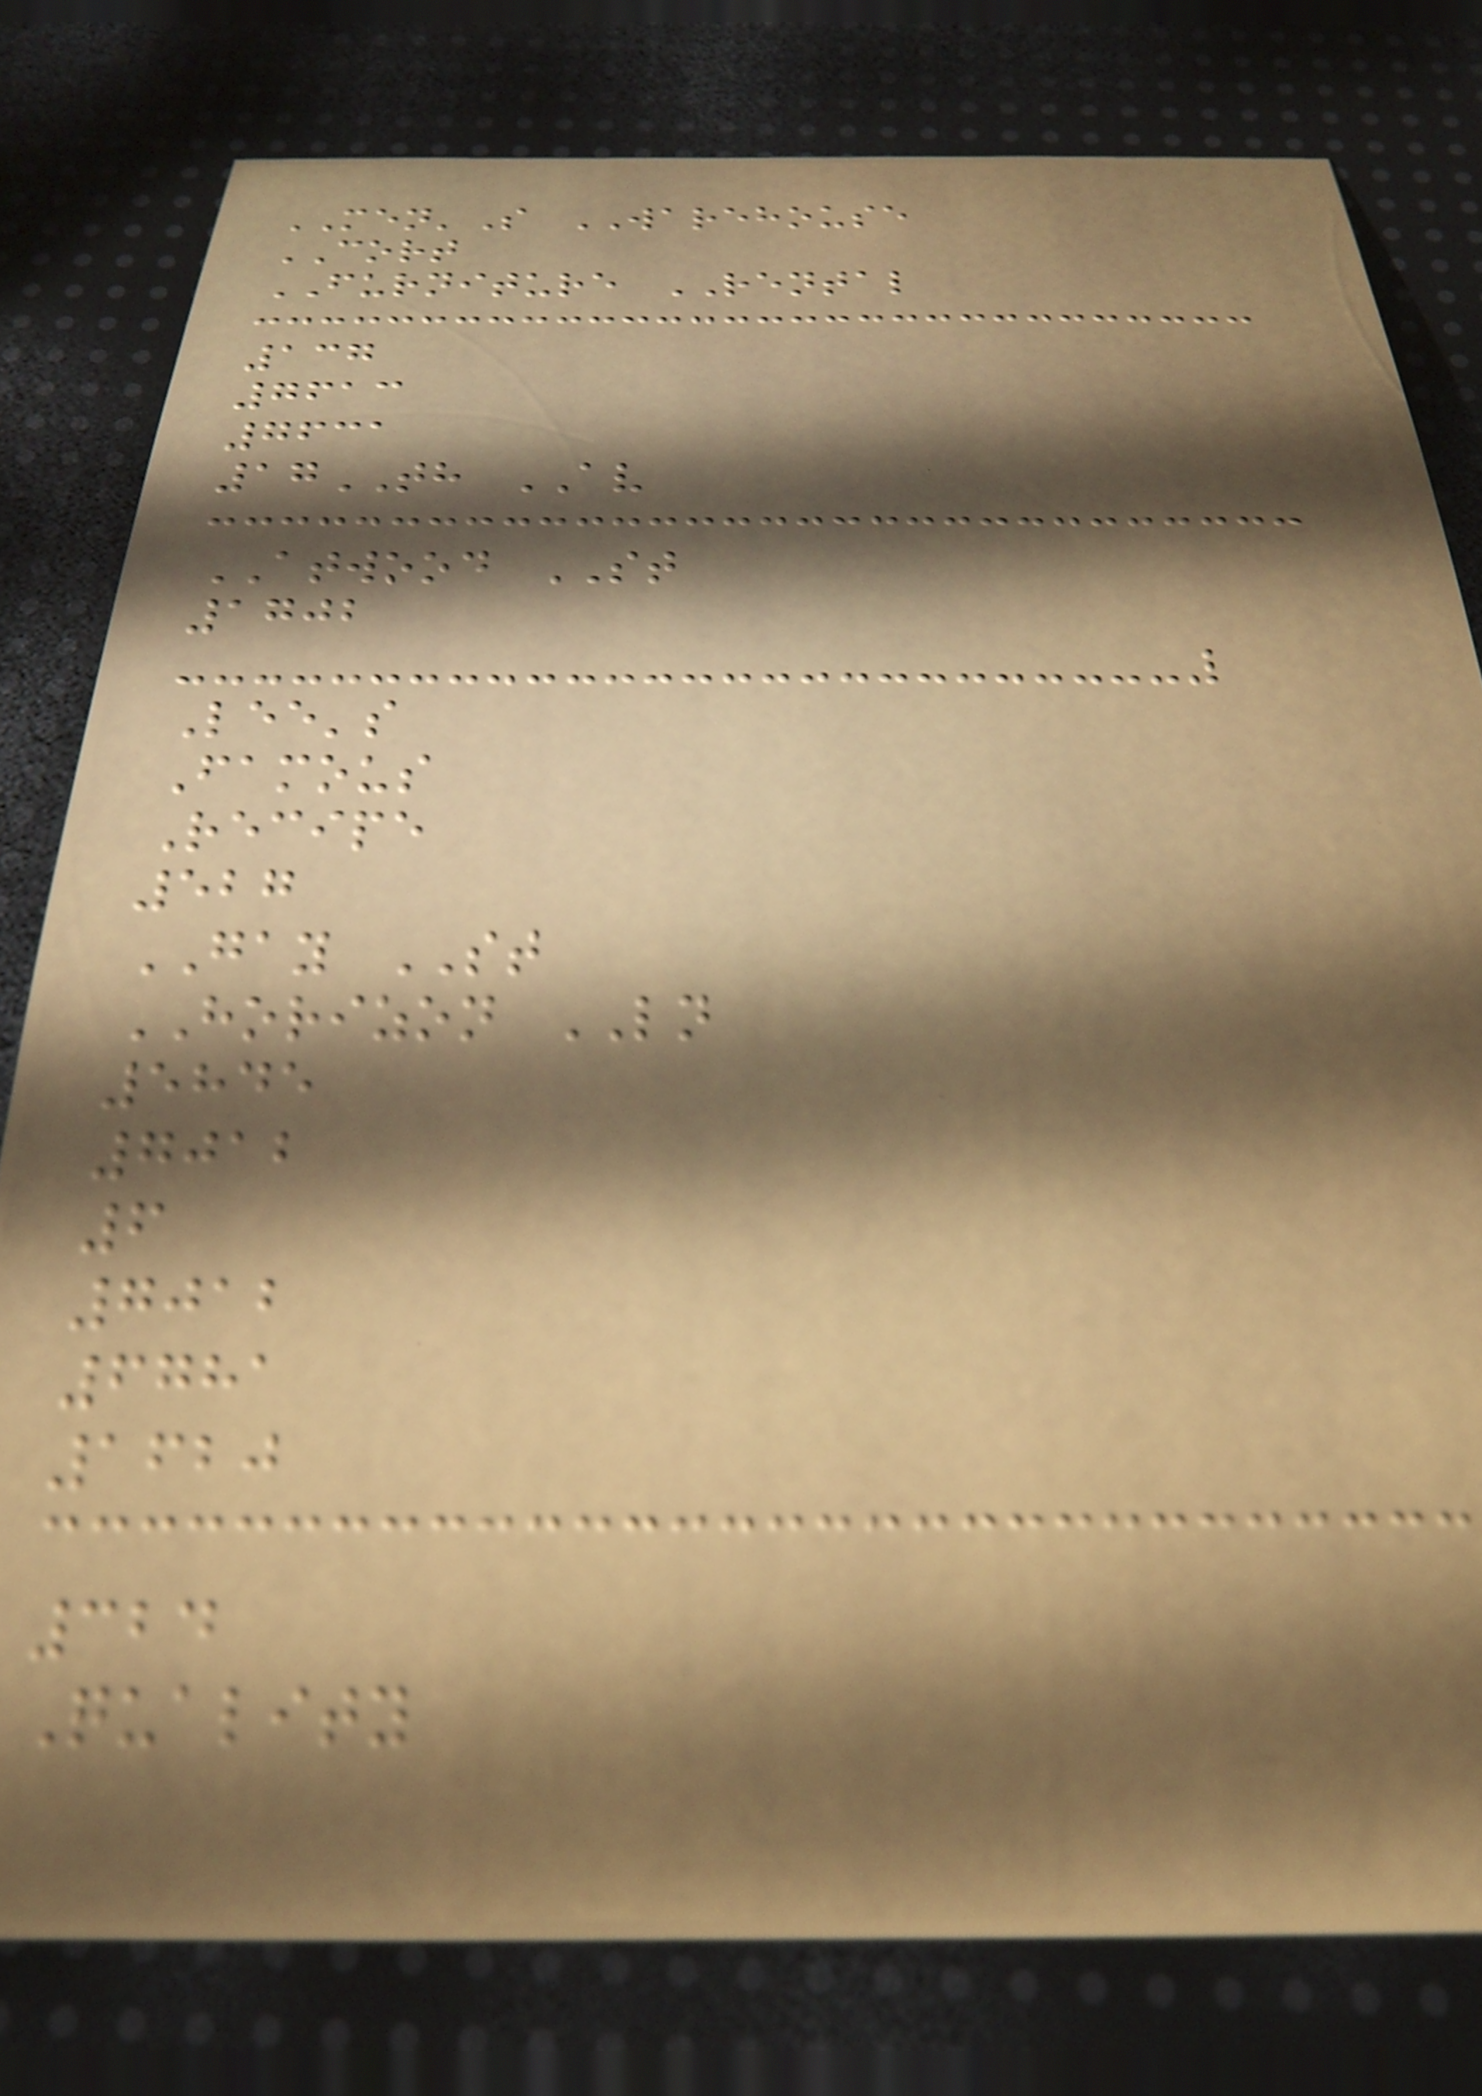MEN'S WAREHOUSE
CORT
FURNITURE RENTAL
137
7613
7631
17TH AV
ATWOOD ST
1702
Lee's
Famous
Recipe
527
GAY ST
HORIZON LN
5845
7012
6
7012
6781
1620
324
Quality
